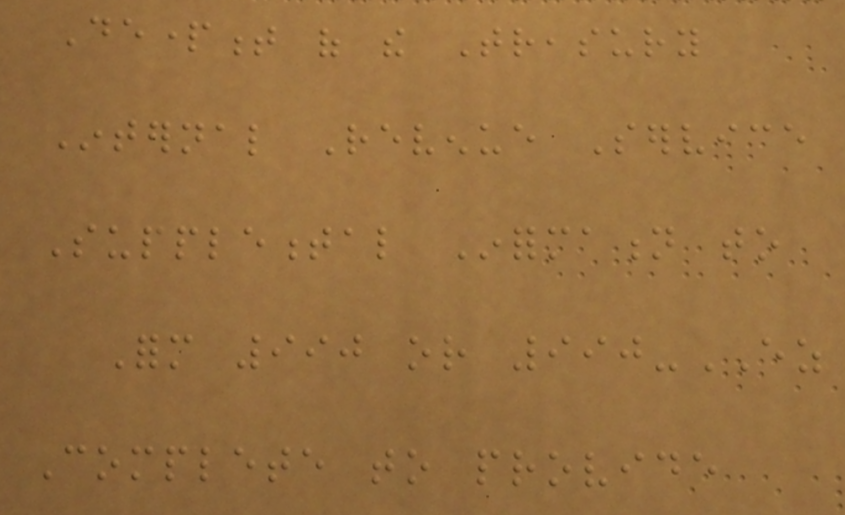Department of the Treasury
Internal Revenue Service
Supplemental Information to
Form 990 or 990-EZ
Complete to provide
